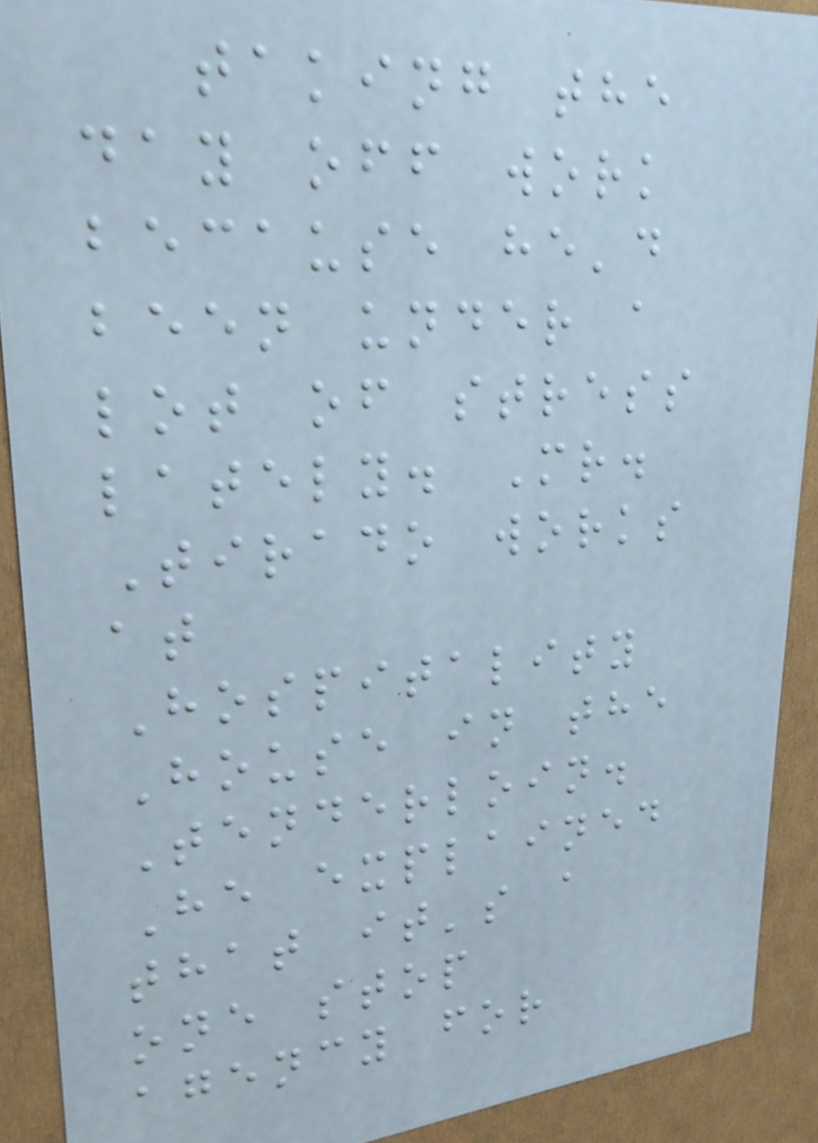taking the
day off work
because he'd
been under a
lot of stress
lately. Mr.
Tirado works
at
Hospitality
House in the
Tenderloin.
He explained
that it's a
one stop
agency for
